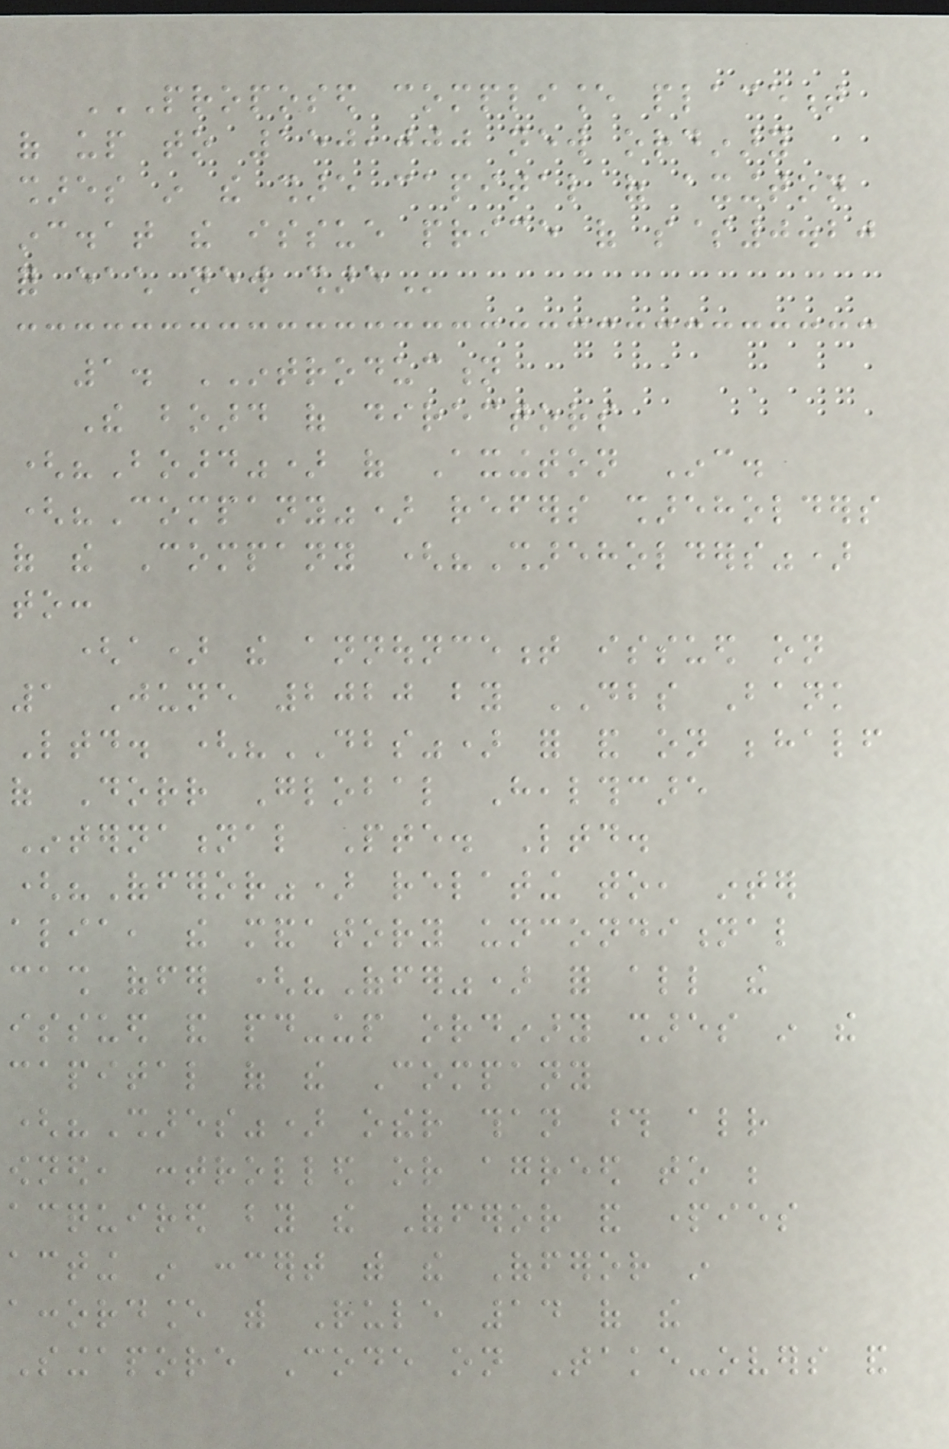PROPOSED COMPLIANCE PLACEMENT
OF UP TO 150,000 NEW ORDINARY
SHARES IN THE SHARE CAPITAL OF AXINGTON
INC.AT THE ISSUE PRICE OF S$0.20
FOR EACH NEW SHARE
1. INTRODUCTION
The board of directors
("Board") of Axington Inc.
("Company") refers shareholders
of the Company ("Shareholders")
to:
(a) the announcement issued on
1 June 2020 by DBS Bank
Ltd. ("DBS") for and on behalf
of Dorr Global Healthcare
International Pte. Ltd.
("Offeror") relating to, inter
alia, the mandatory unconditional
cash offer ("Offer") for all the
issued and paid-up ordinary shares in the
capital of the Company
("Shares") other than those already
owned, controlled or agreed to be
acquired by the Offeror and parties
acting in concert with the Offeror in
accordance with Rule 14 of the
Singapore Code on Take-overs and
